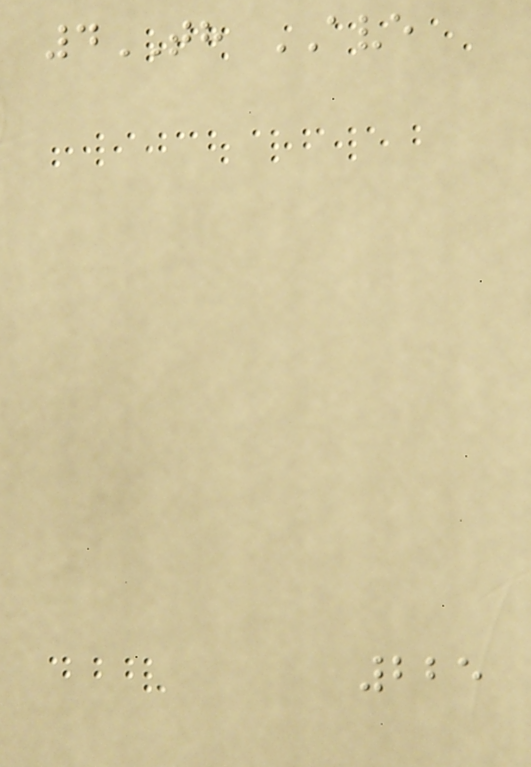4TH AVE
225
